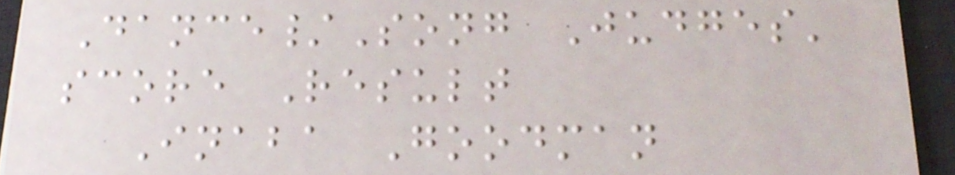Dance/Song Judges'
score Result
Inaba Goodman
